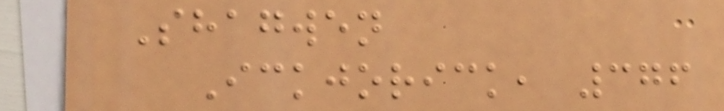Shagwen
Ickjorick, 376
